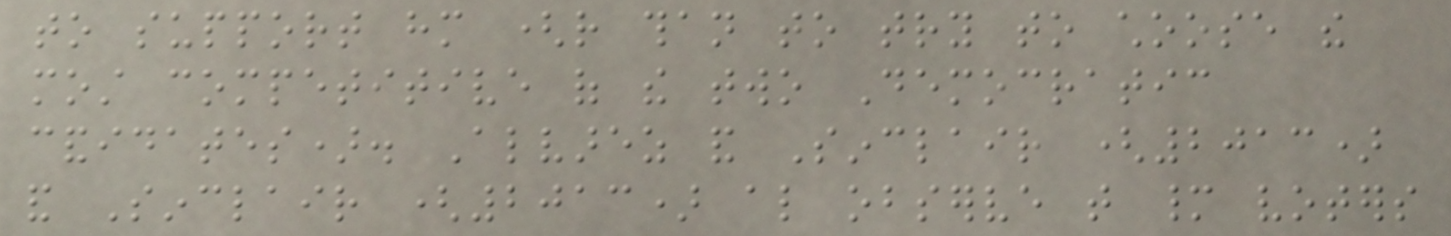to support him (rather than to try to choose the
most competitive of the two Democratic
candidates). Alvarez and Sinclair (2013)
and Sinclair (2013) also observe that many voters
